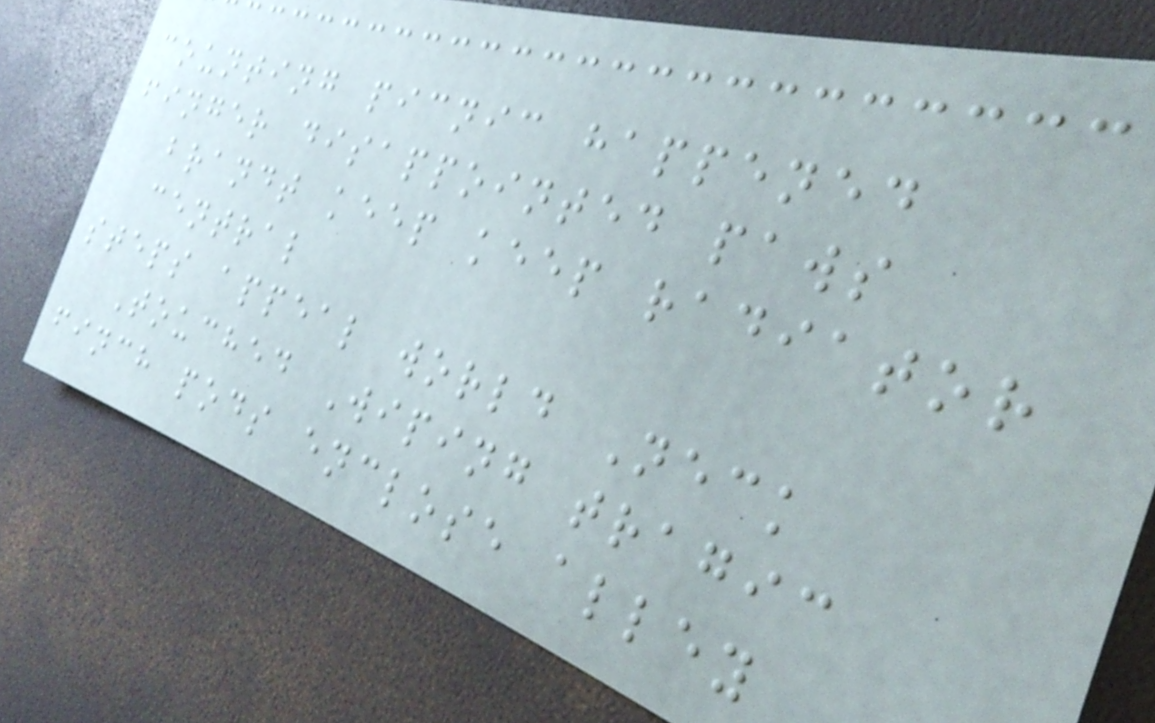counting picnic happened
finger disappointed paws
brandt keep keep radiator
central
steps appeal world Neck
Touched Wiping tragic
finch pods enclose alley
